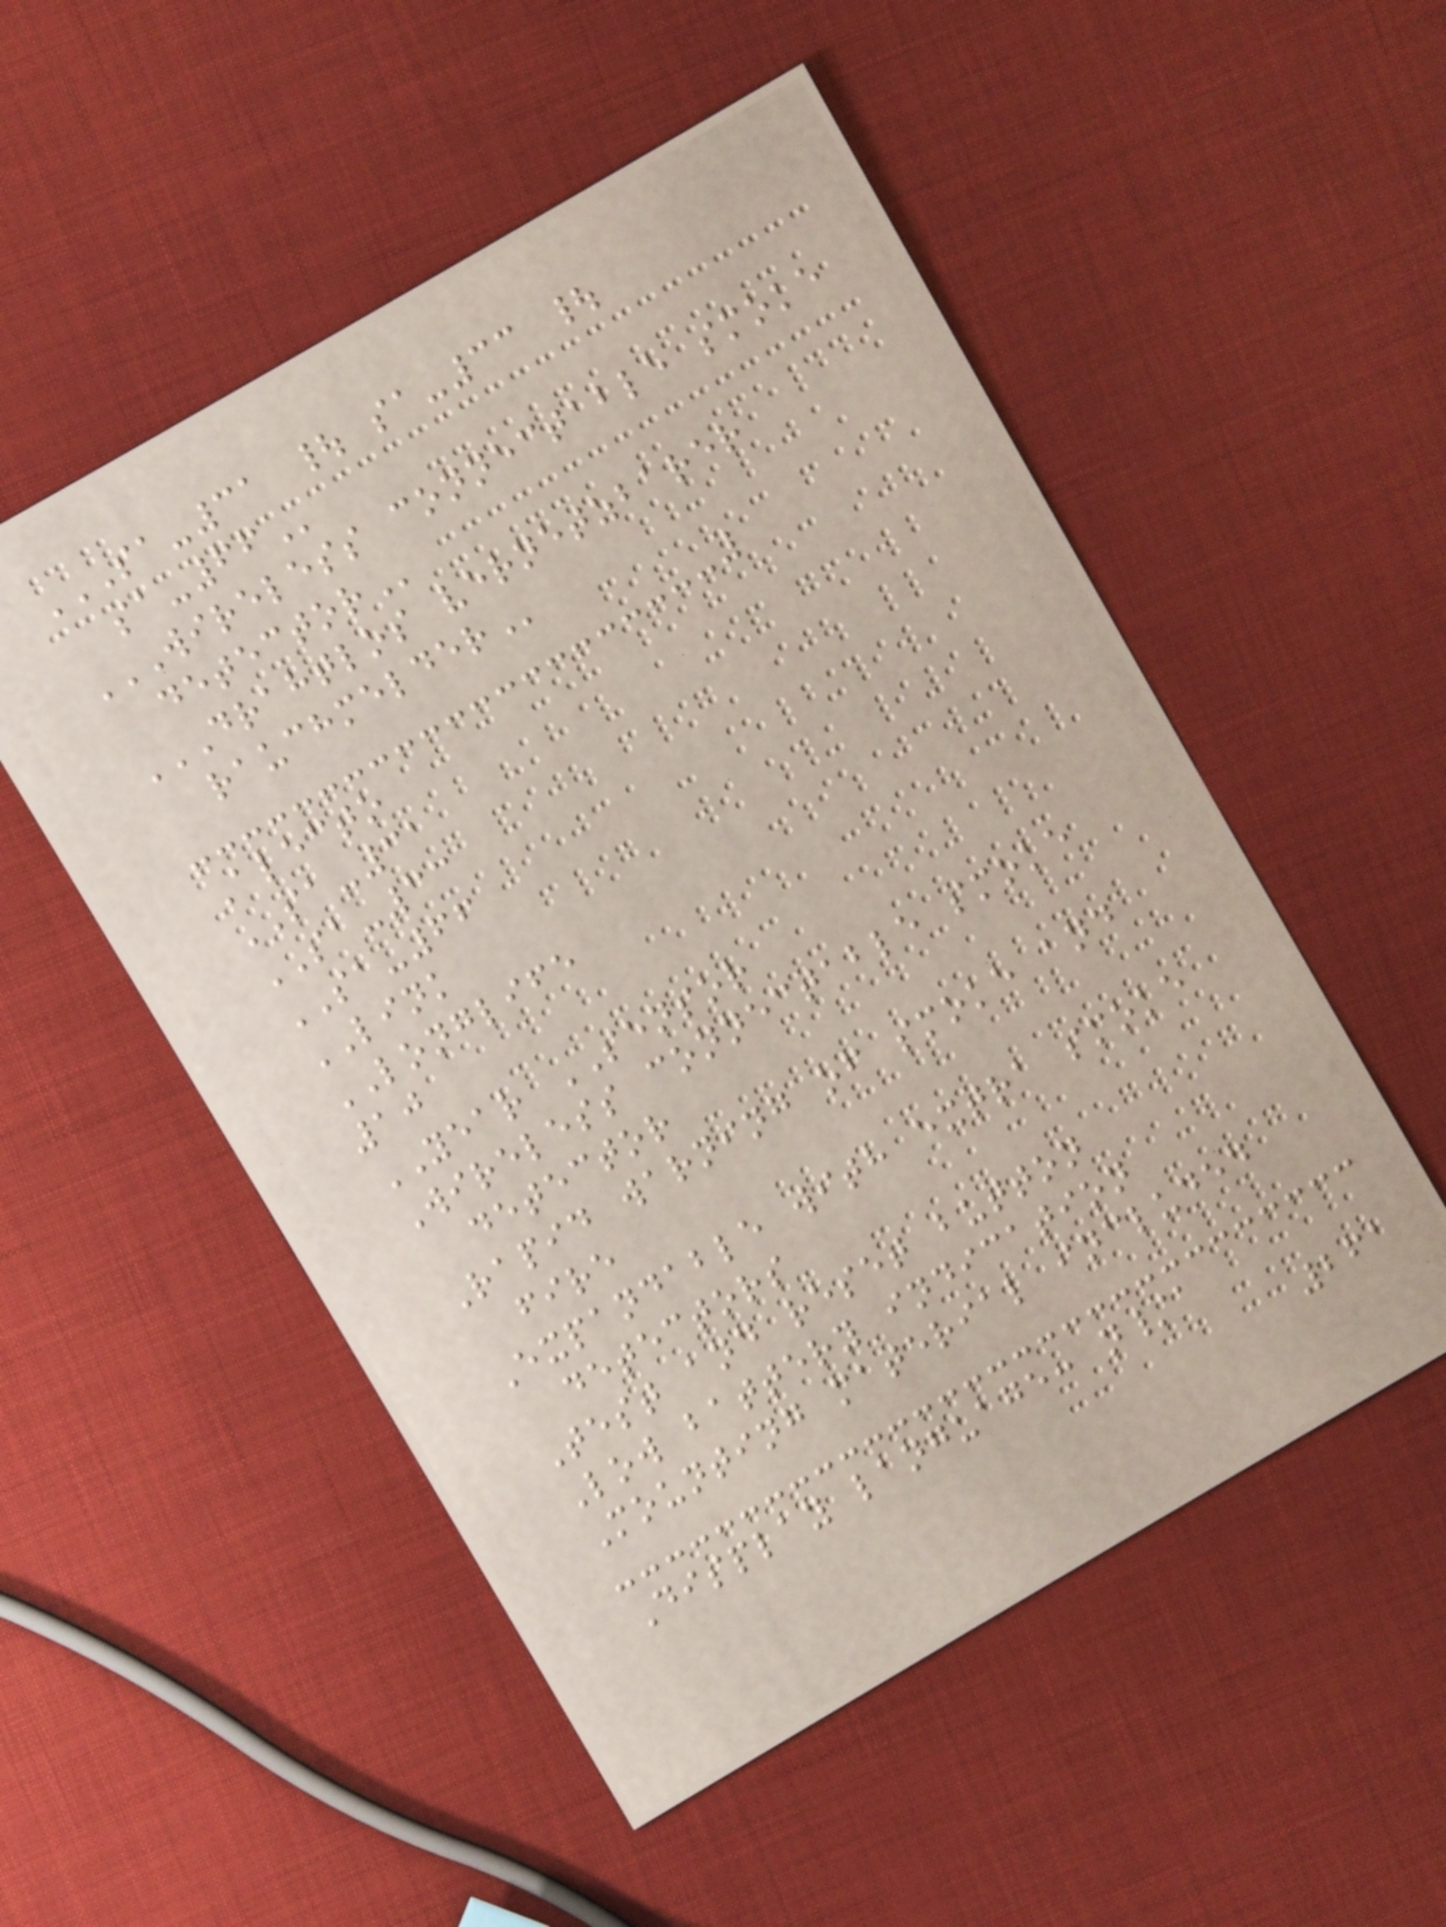SA-31 | SA-33 |
SA-66
WIRELESS CONNECTABLE SMOKE
DETECTOR
DRAHTLOS VERNETZBARER
RAUCHMELDER
Alecto
SA-31
SA-33
SA-66
LINK
LONGLIFE
10
YEAR SENSOR
Wireless connectable smoke
detector
Rapid warning of smoke and
fire
Expandable with extra smoke
detectors
Test and reset button
Low battery indication
Mounting material included
Display language: n/a
261
